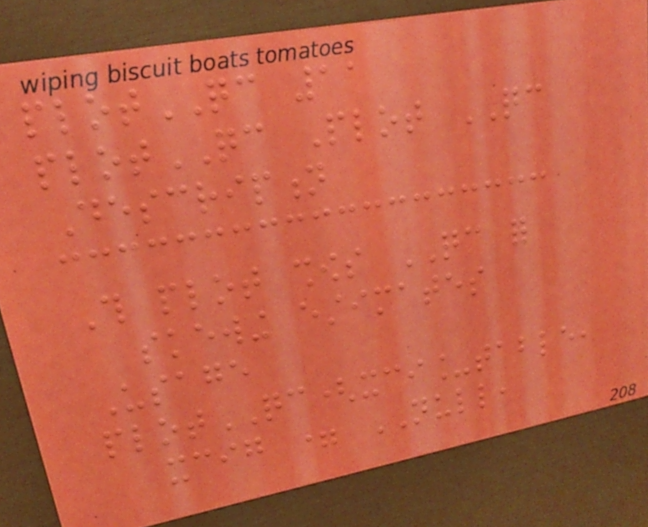plotQC 11
plotQC Plot QC
Description
This plot shows QC for
skewing estimates
Usage
plotQC(xci_table,
xcig = NULL,
